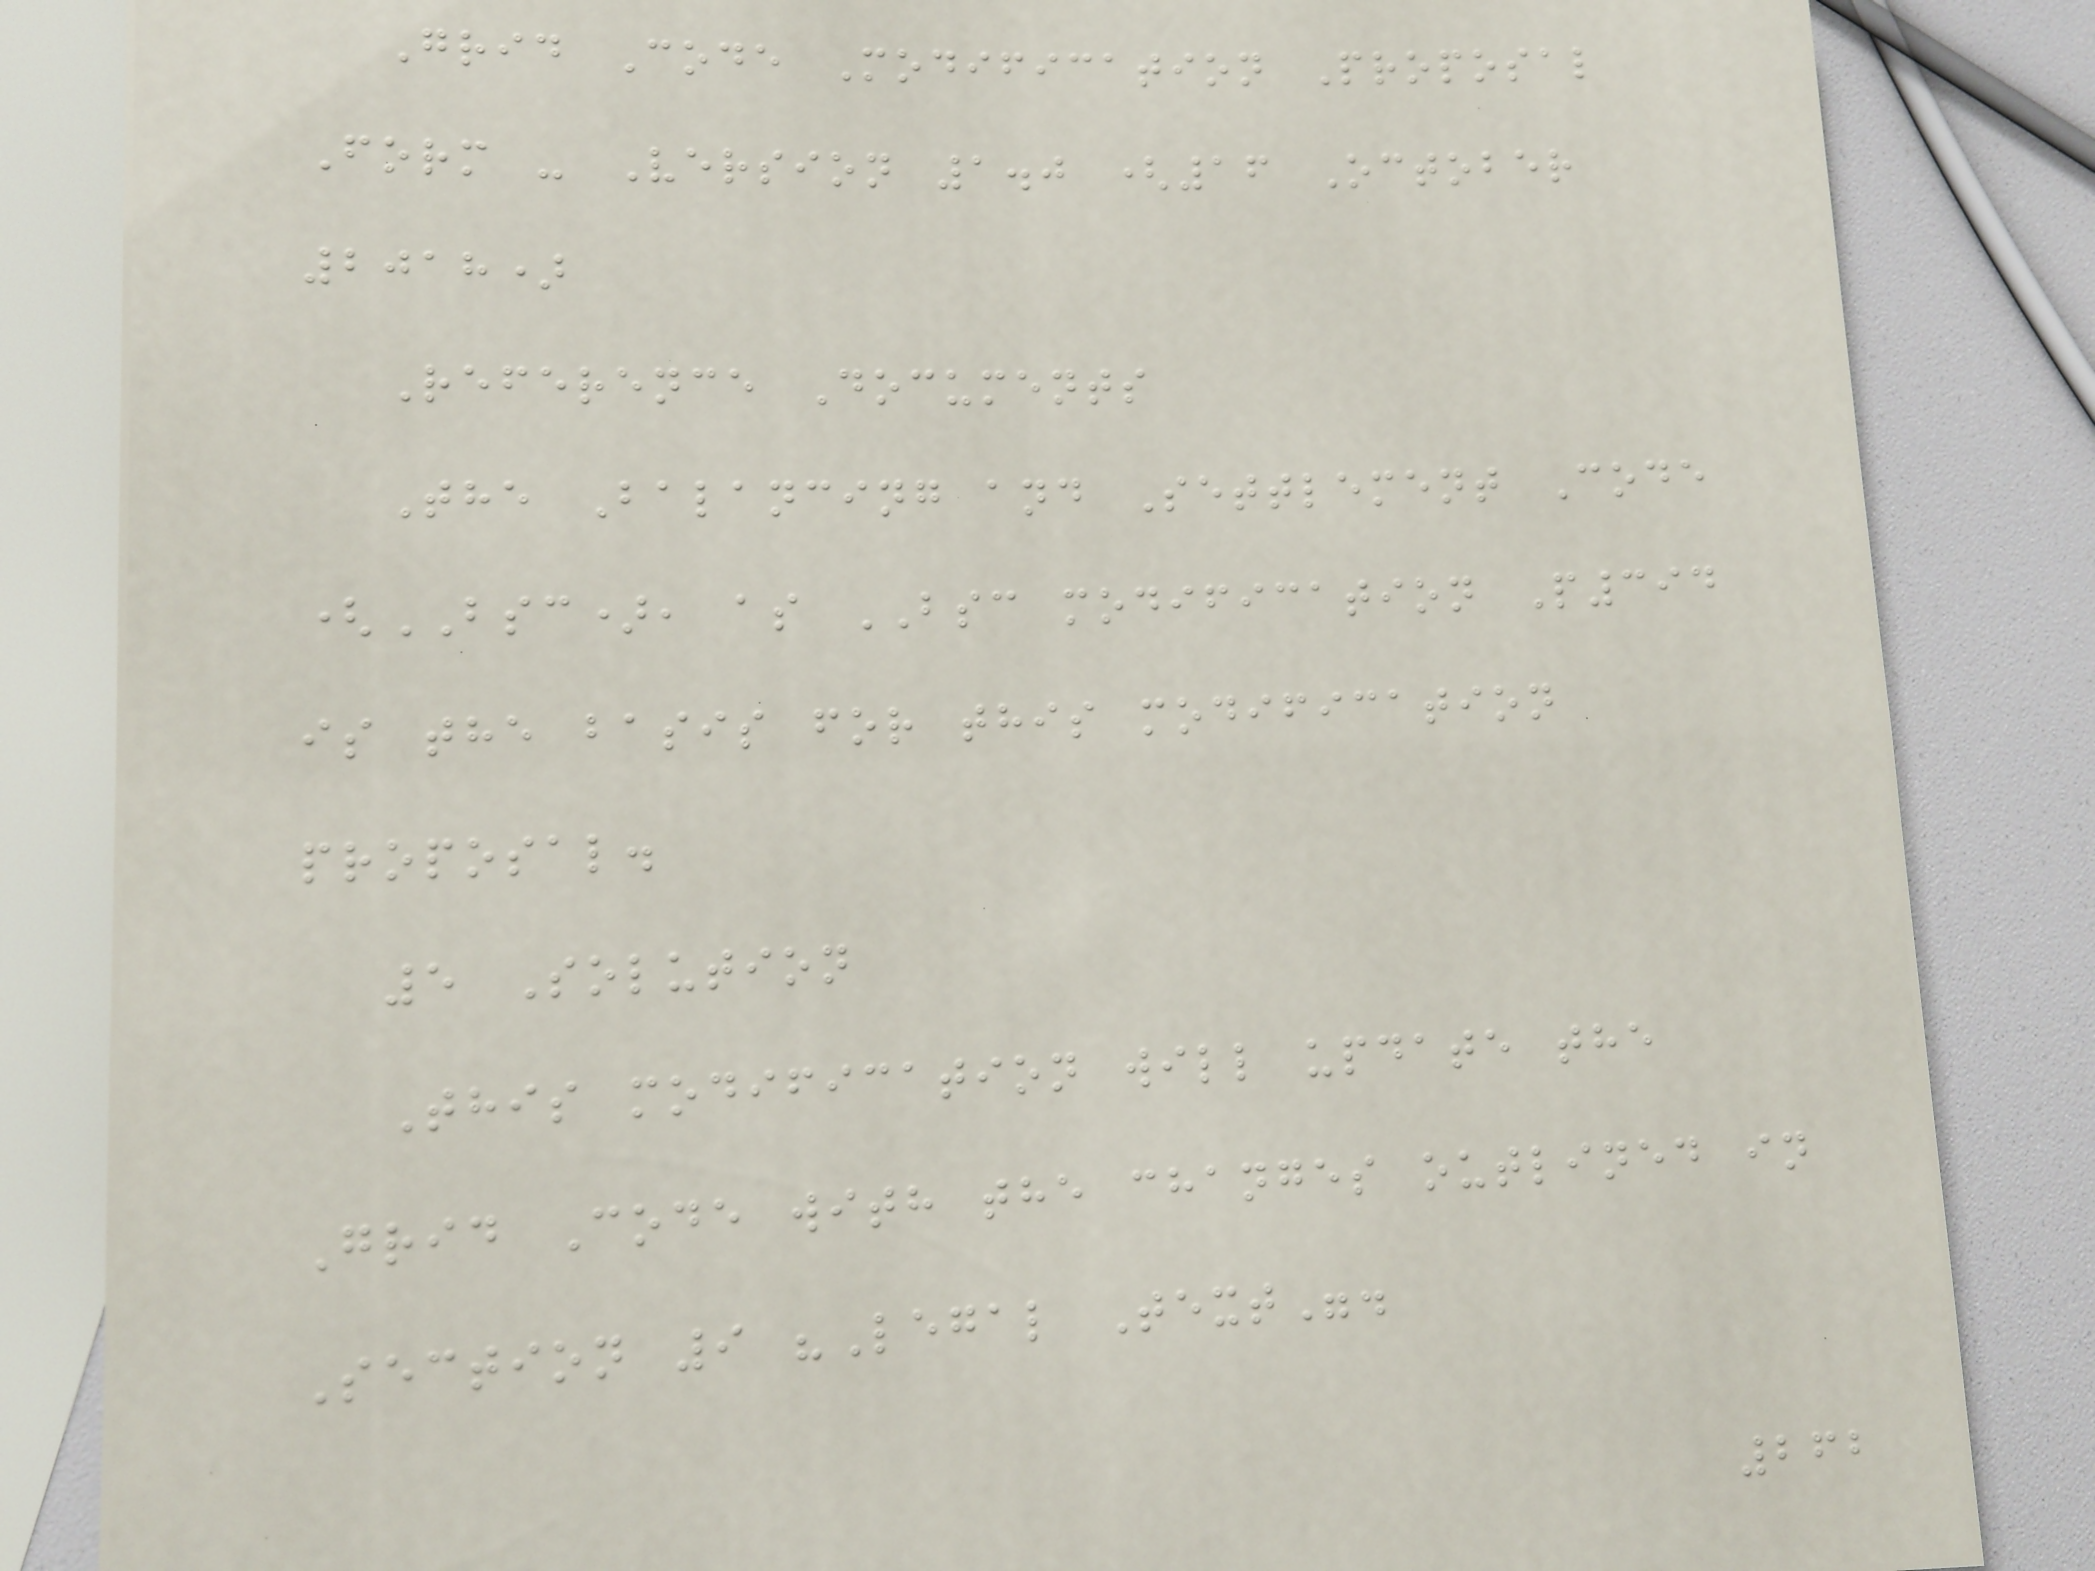Grid Code Modification Proposal
Form - Version 1.0 (16 October
2018)
Reference Documents
The Balancing and Settlement Code
(BSC), as BSC modification P394
is the basis for this modification
proposal.
5 Solution
This modification will update the
Grid Code with the changes outlined in
Section 9 "Legal Text".
262
